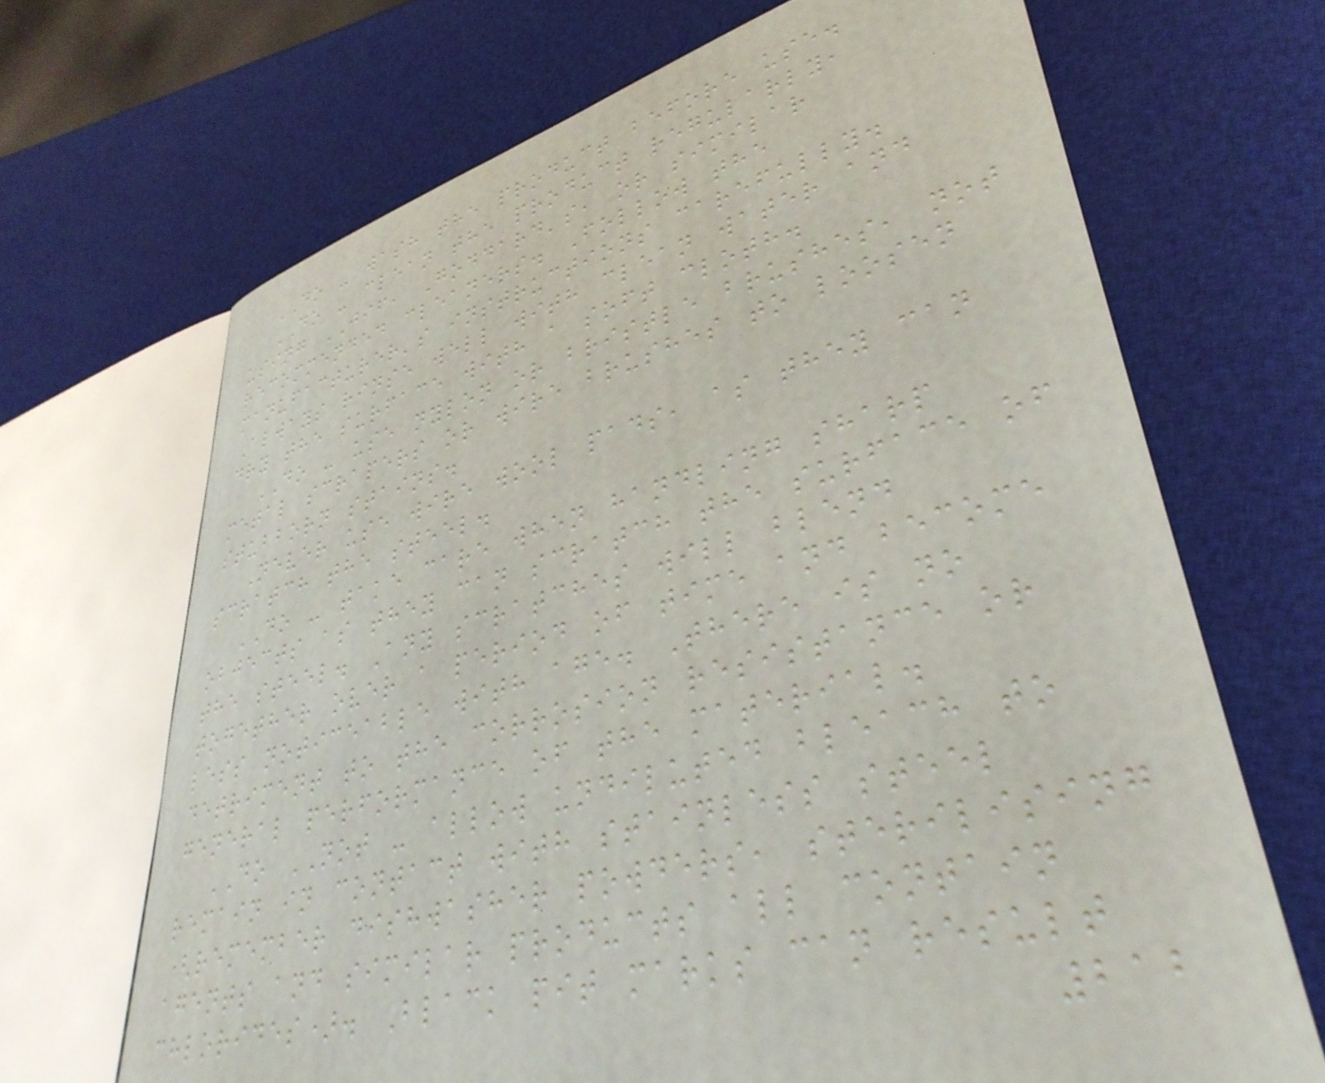DO - wash the product before use.
DO - clean the product regularly,
using JIF, Goddard's, or similar
recommended cleaners. Follow the
manufacturer's instructions carefully.
Always rinse well with clean water and
dry the surface with a soft cloth.
DO - use nylon or bristle brushes, not
metal scrapers or wire brushes to loosen
stubborn stains.
Never use wire wool pads, as they can
scratch the steel.
DO - take care when handling sharp
objects as they can scratch the surface of
the steel. Any scratches will blend
together over a period of time and become
less noticeable with age. There is no
detriment to the corrosion resistance or
general performance of the material.
DO NOT - allow undiluted bleach to
remain in contact with stainless steel
(remember dishwasher powders, sterilising
agents and similar products all contain
chlorides). Black pit marks can result
212
